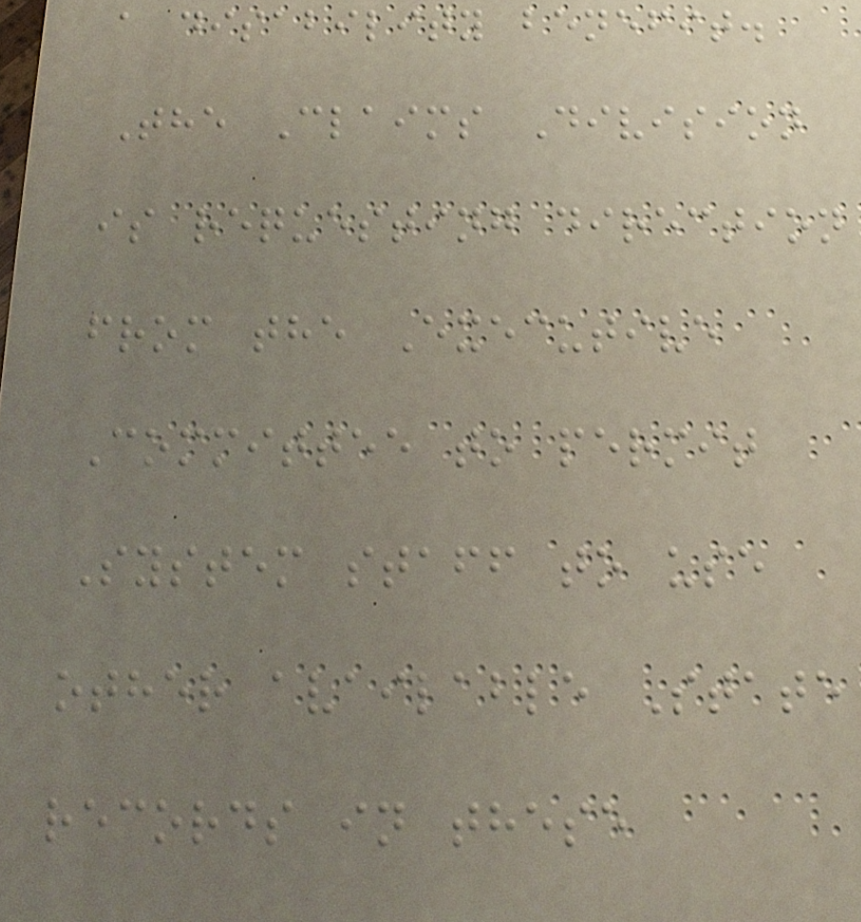a disability benefit.
The Claims Division
is requesting direction
from the Executive
Committee to permit
System staff to use
other available State
records in these
